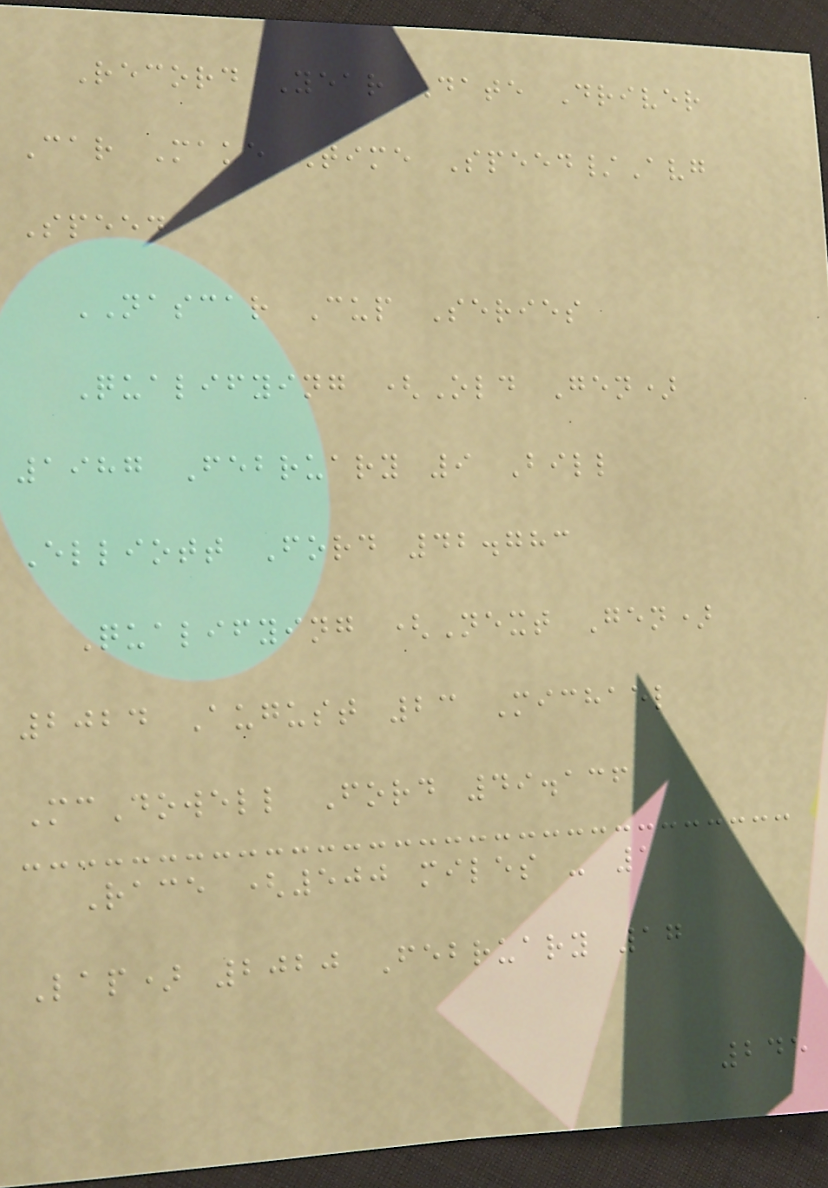Record Year Date Driver
Car Make Time Speed/Avg
Speed
NASCAR Cup Series
Qualifying (Old Gen)
1987 February 9 Bill
Elliott Ford 42.783
Qualifying (Next Gen)
2024 August 23 Michael
McDowell Ford 49.136
Race (500 miles - 1
Lap) 2020 February 17
245
